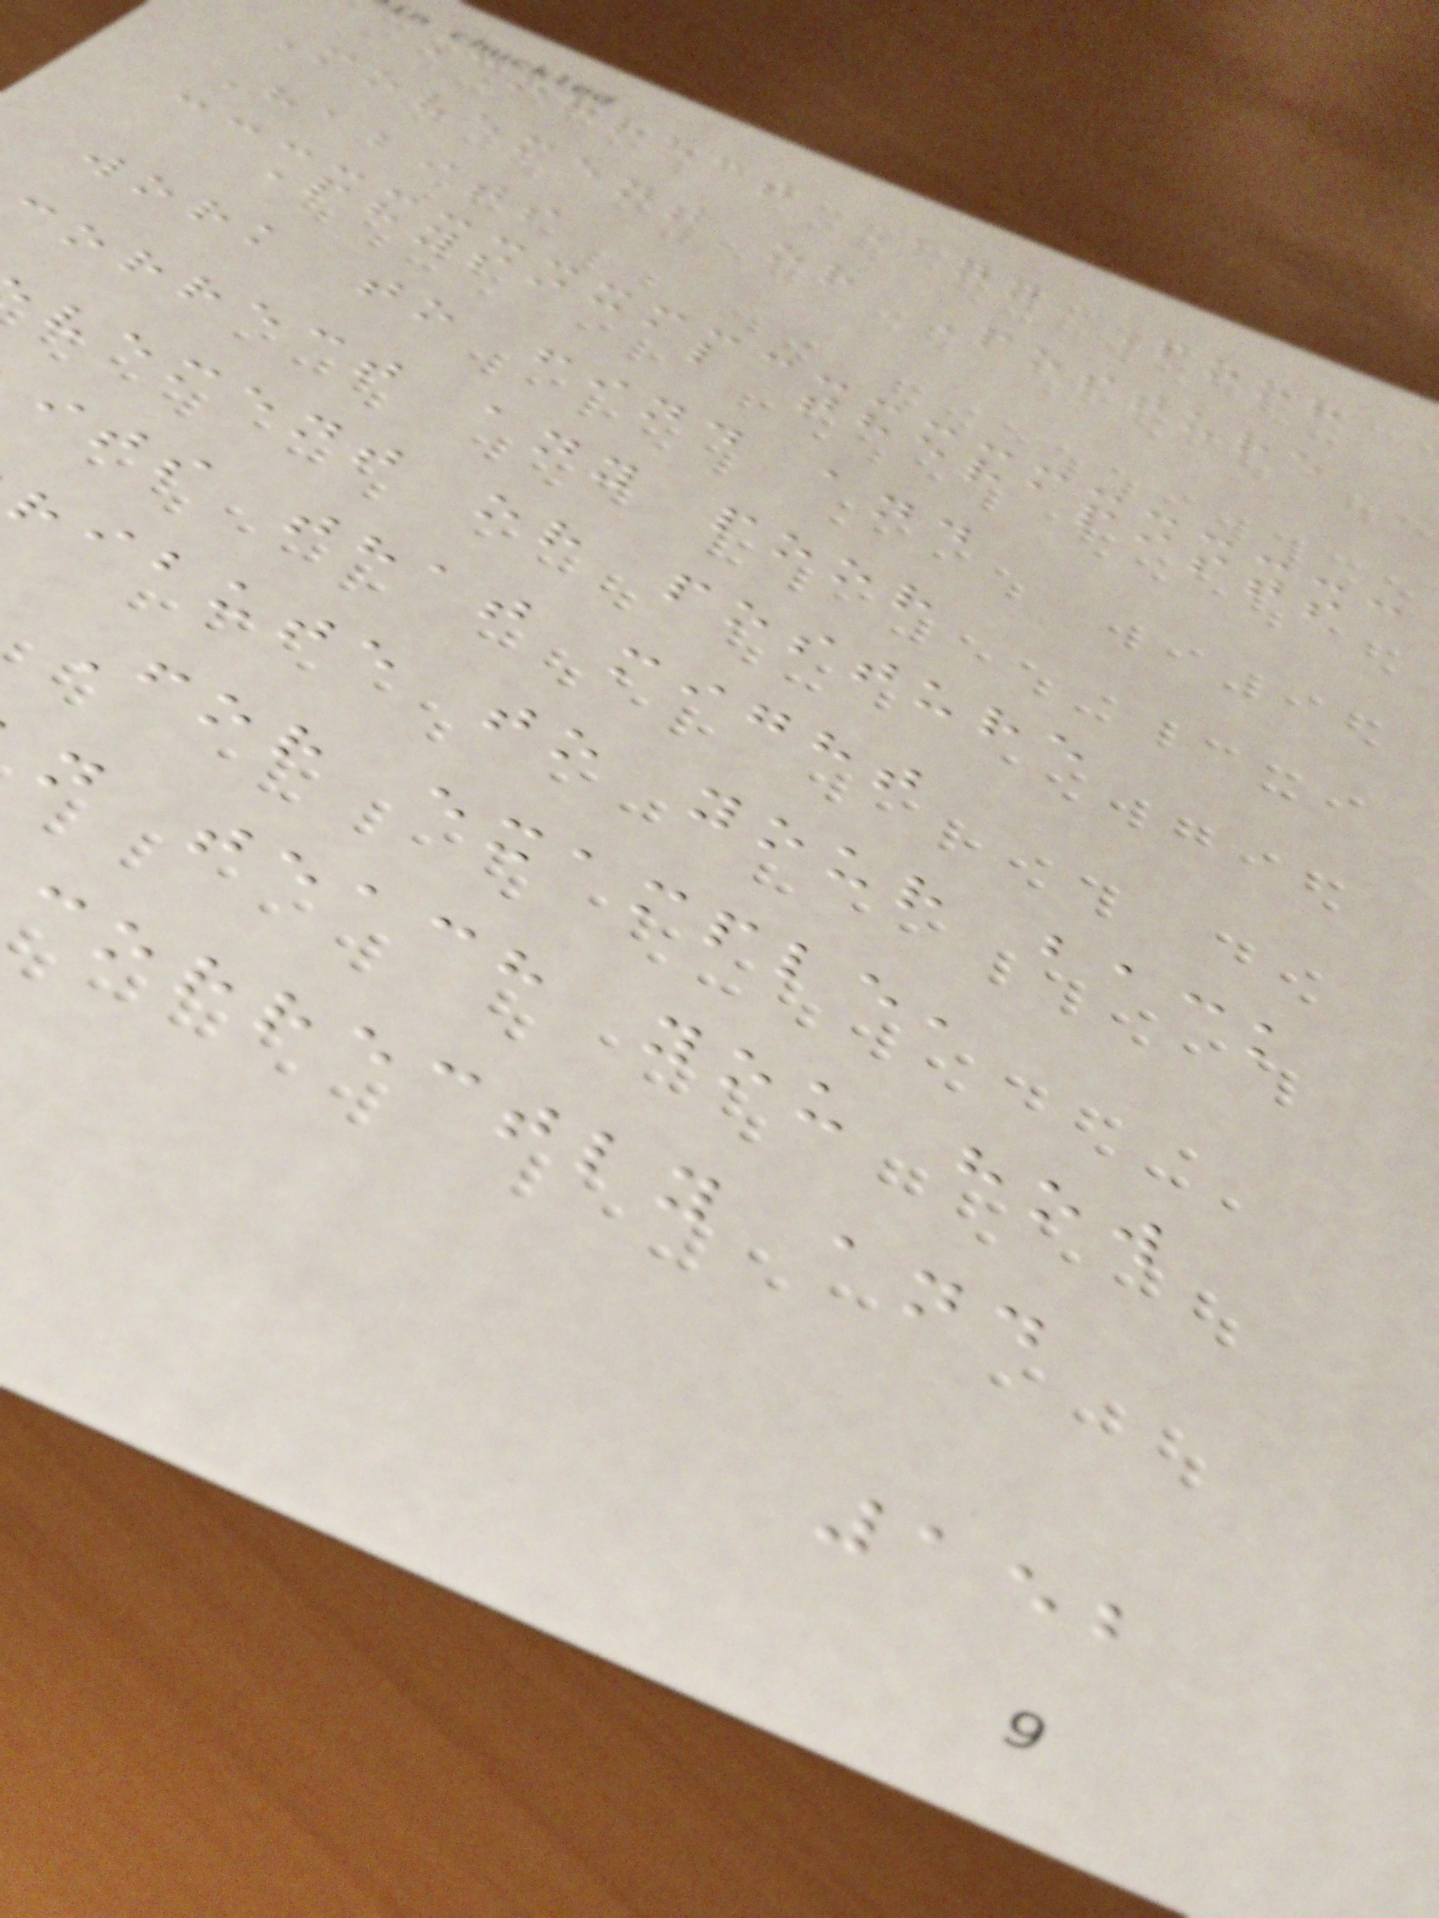Correct Any Poor
Movement or Posture
Habits
Physical therapists
work to find and
correct any poor
vement or posture
its that might
ribute to your back
For example,
n teach you how
correctly and
152
